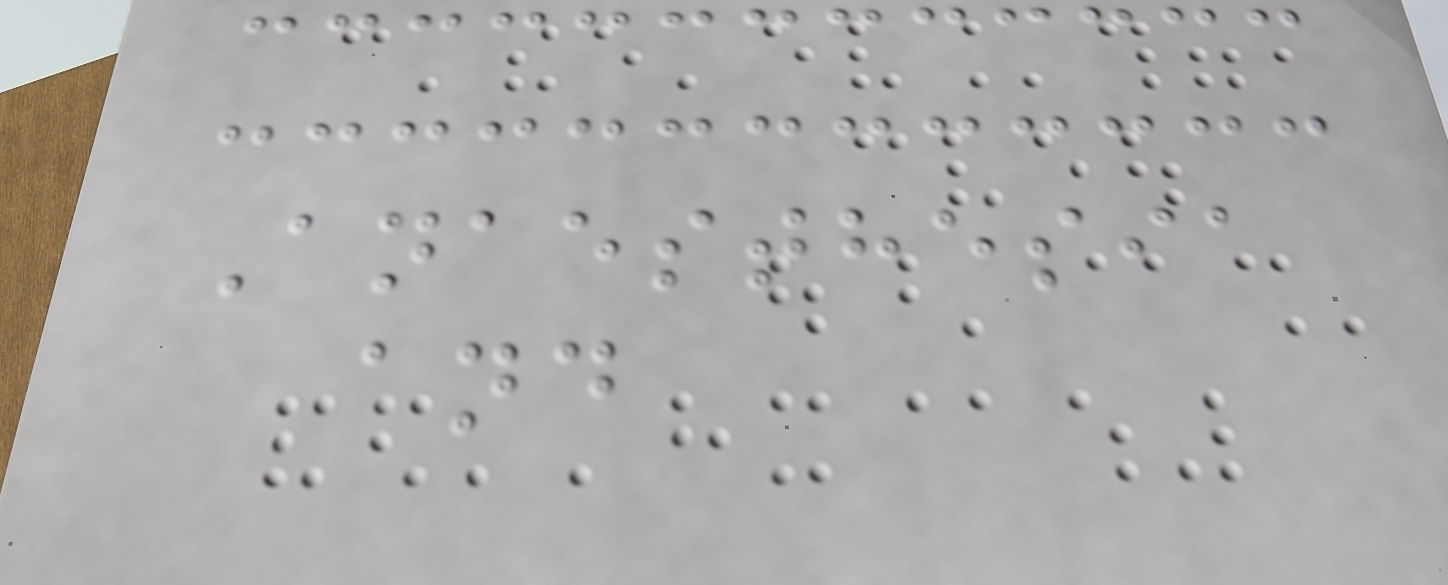Anaesthesia
and
